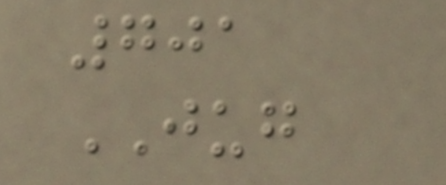701
JUG
